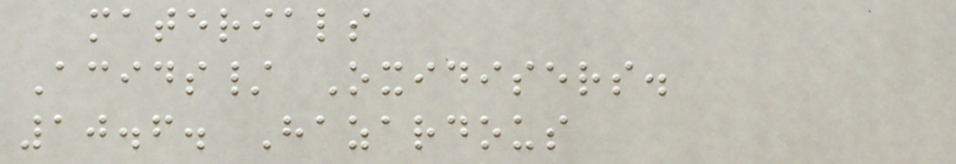materials
Acids/ Oxidisers.
10.6. Hazardous
